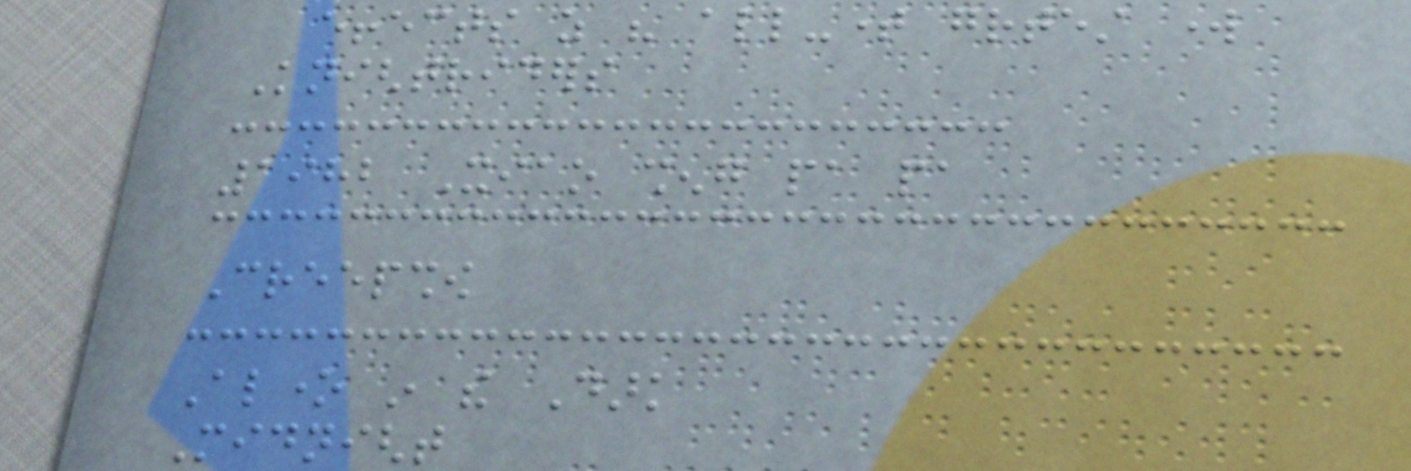effects as his all-time greatest work
Knightriders
1982 Xiao sheng pa pa
Creepshow
Alone in the Dark
Midnight
